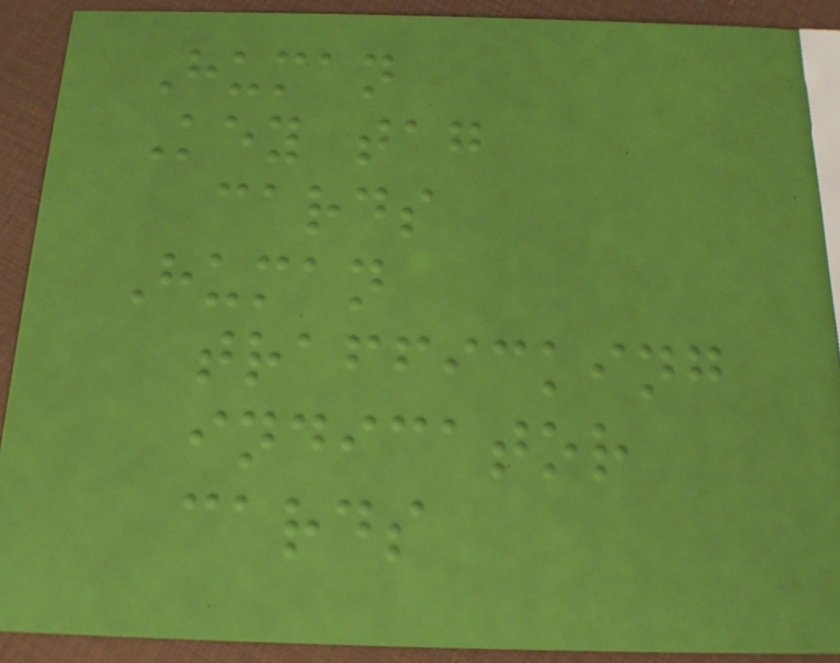Human
Key tag
cards
Human
trafficking
indicator
cards
